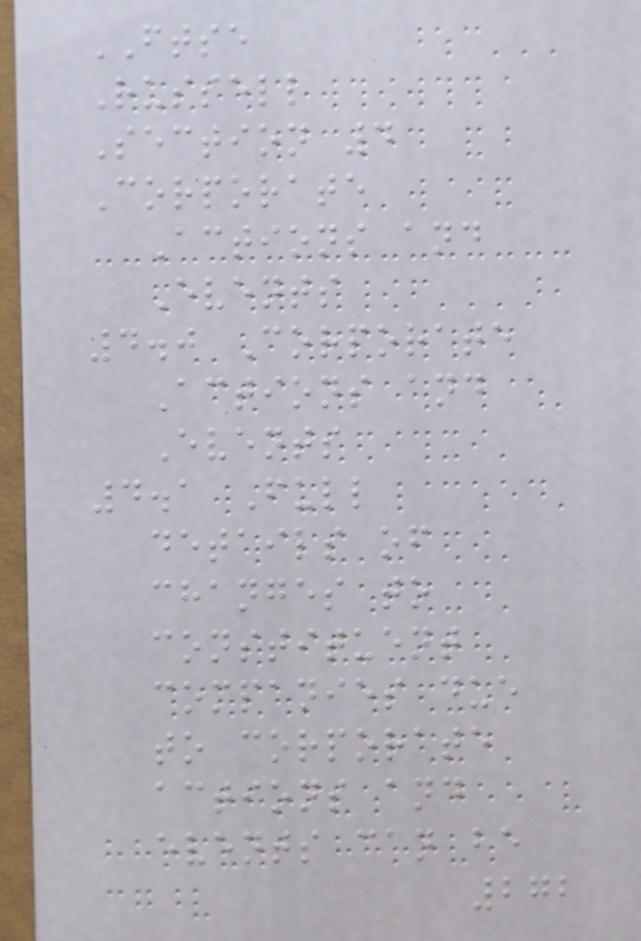FTSE
Russell
Section 4
Corporate
Actions and
Events
4.0 Corporate
Actions and
Events
4.1 Full
details of
changes to
constituent
companies due
to corporate
actions and
events can be
272
